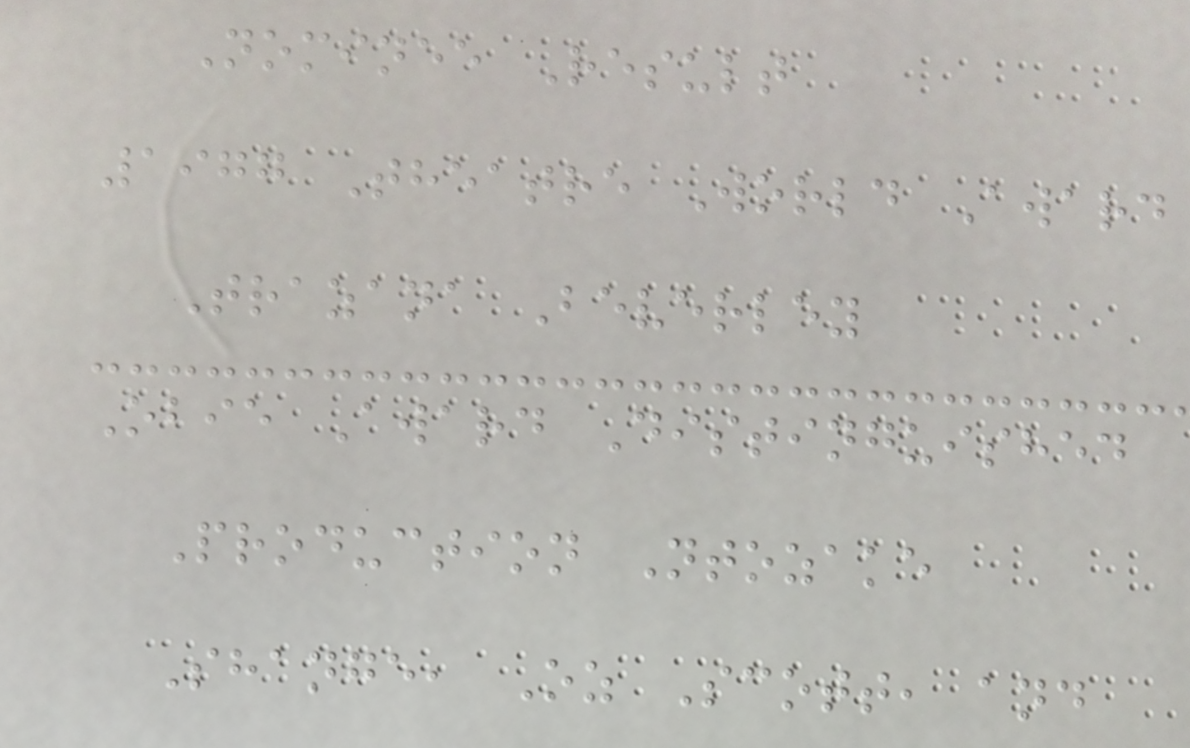Nominee Result
1977 Theatre World Award
Trazana Beverley
Obie Award Distinguished
Production Ntozake
Shange, Oz Scott, and
